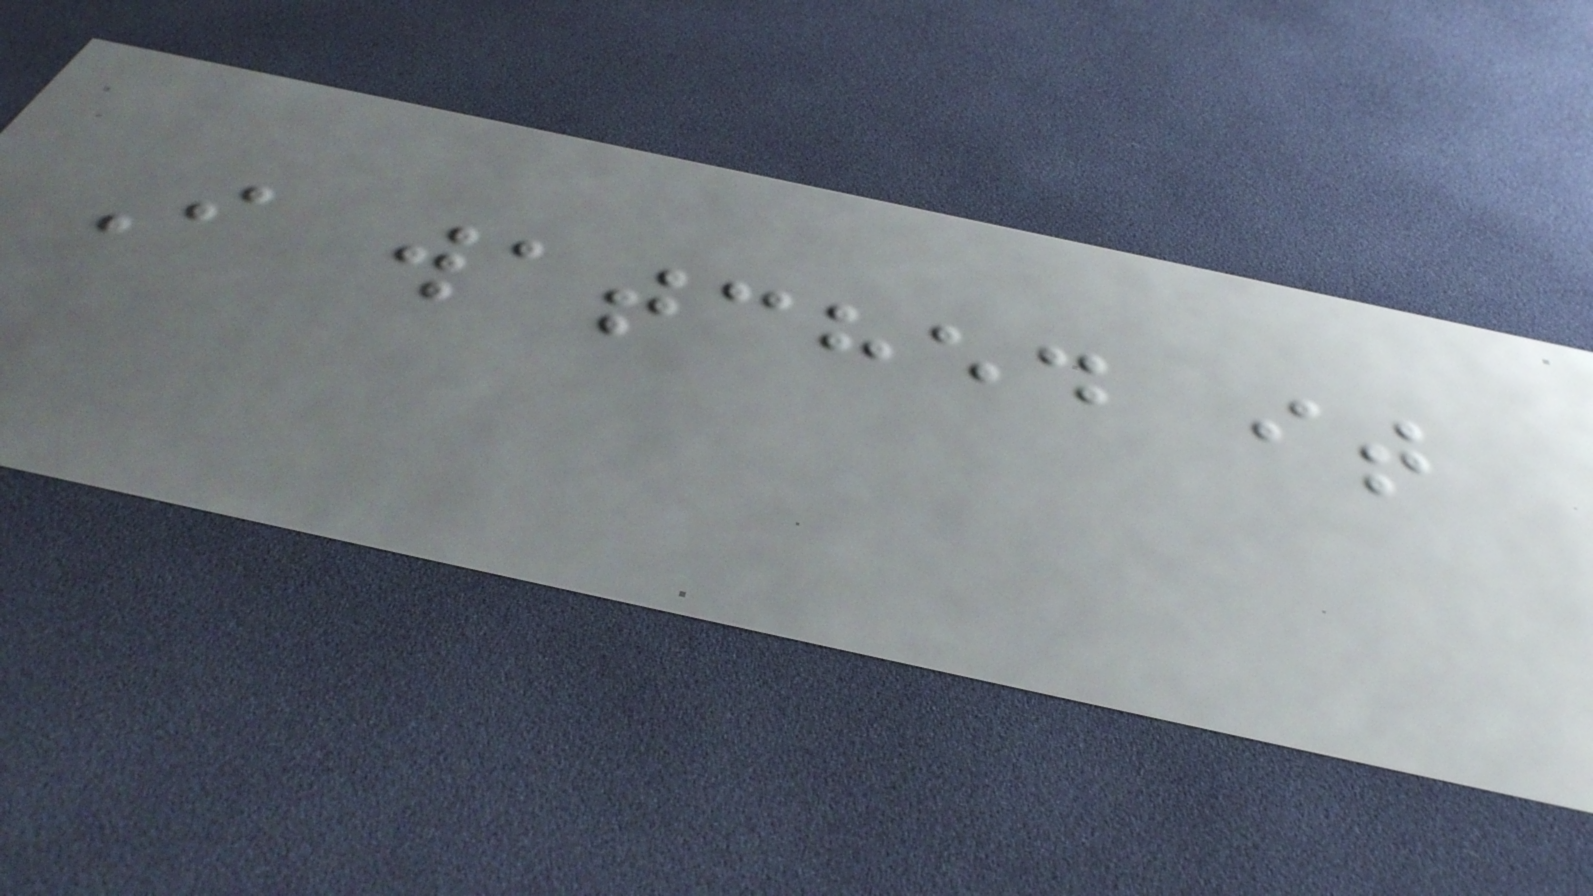I watched it
